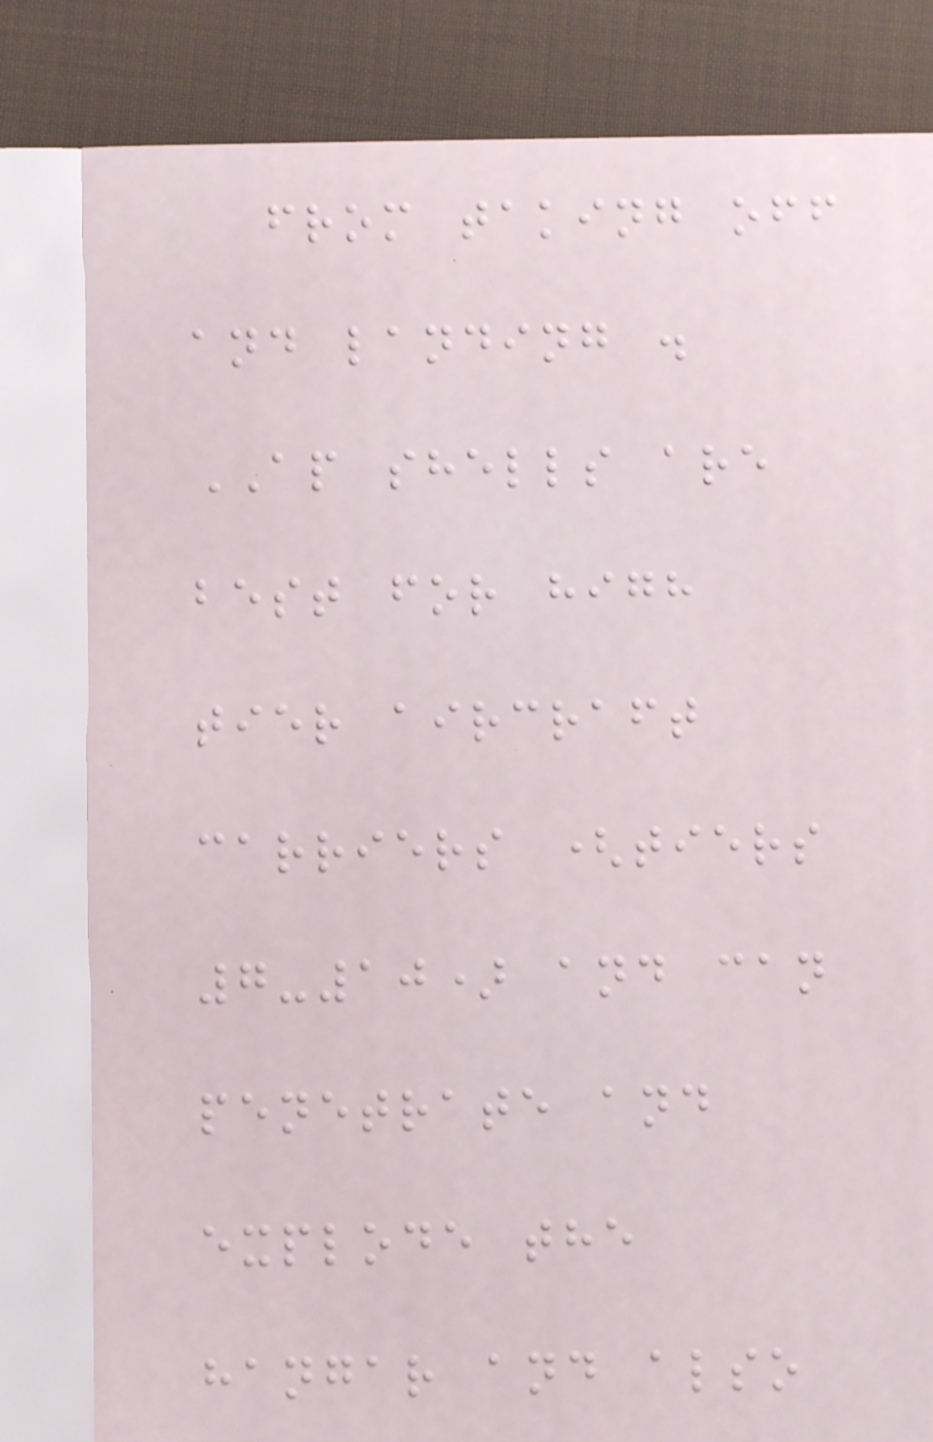from taking off
and landing .
AP shells are
best for high
tier aircraft
carriers (tiers
7-10) and can
penetrate and
explode the
hangar and also
